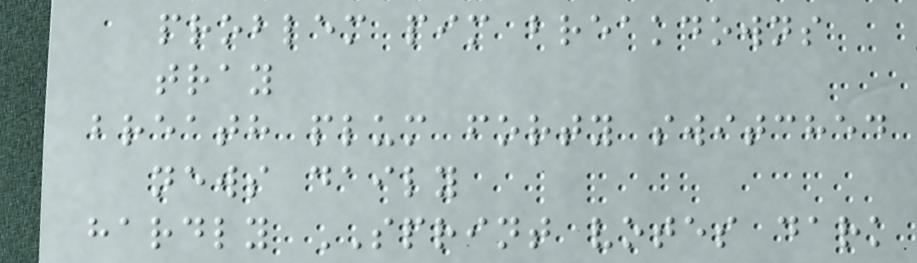problem pim breakdowns
tray
breath plum forty switched
news daily
hardly SPRINT votes dark
